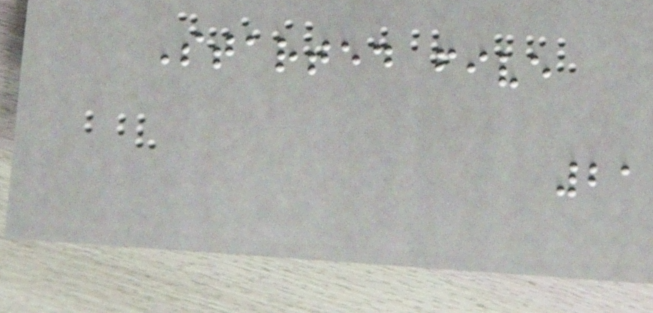Started five
21
